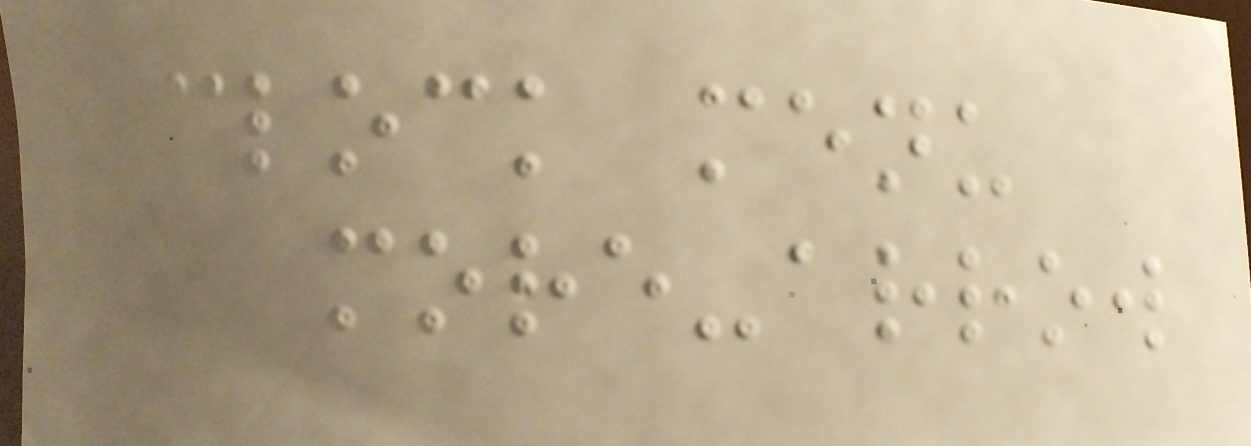clock menu
more-arrow
